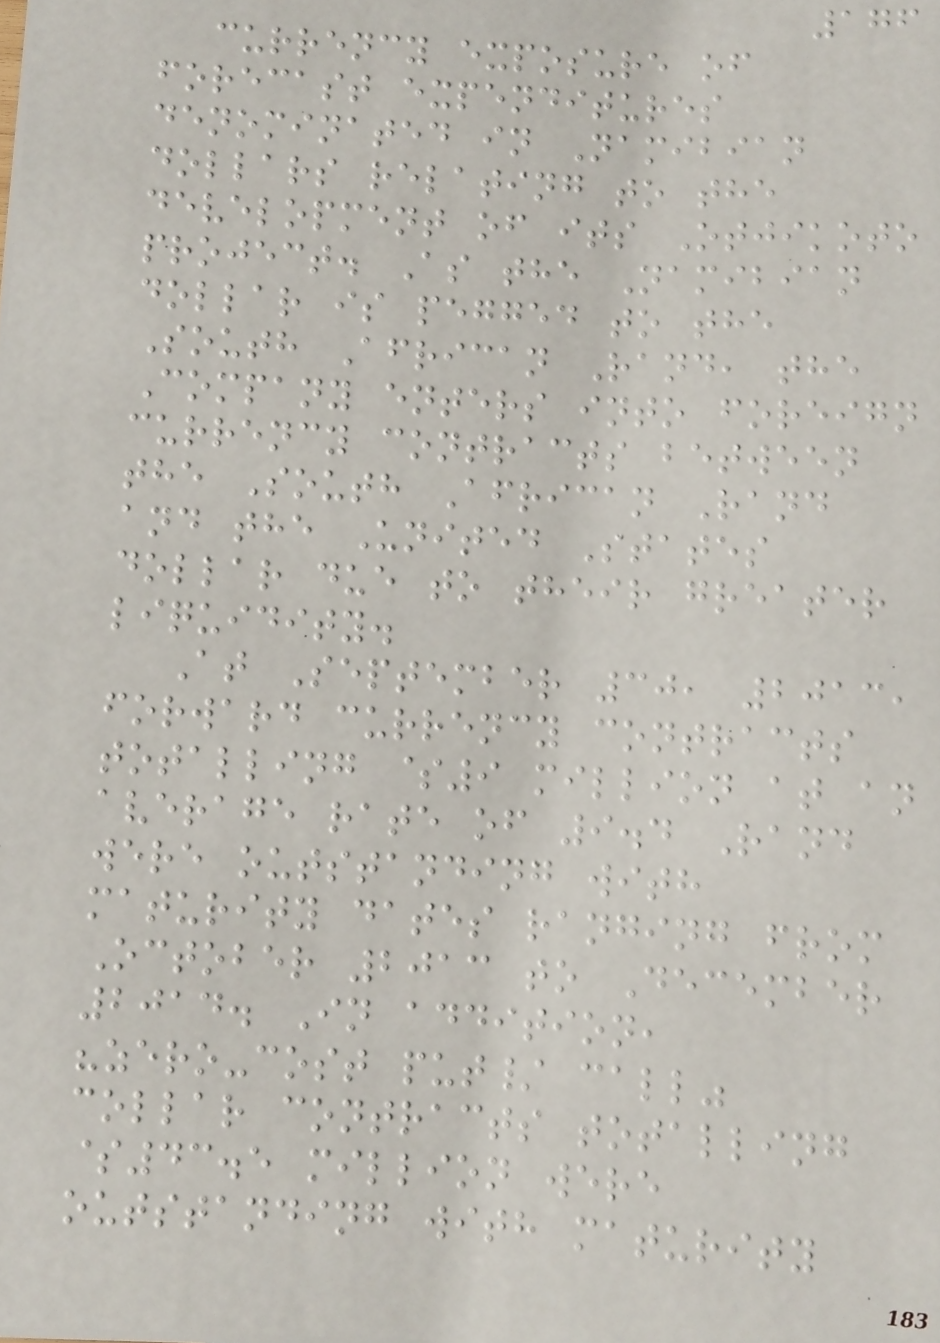176
currency exposure of
forecast expenditures
denominated in Namibian
dollars relating to the
development of its Otjikoto
project. As the Namibian
dollar is pegged to the
South African Rand, the
Company enters into foreign
currency contracts between
the South African Rand
and the United States
dollar due to their greater
liquidity.
At September 30, 2013,
forward currency contracts
totalling $9 million at an
average rate of 9.4 Rand
were outstanding with
maturity dates ranging from
October 2013 to December
2014. In addition,
"zero-cost put/ call"
collar contracts totalling
$43.5 million were
outstanding with maturity
